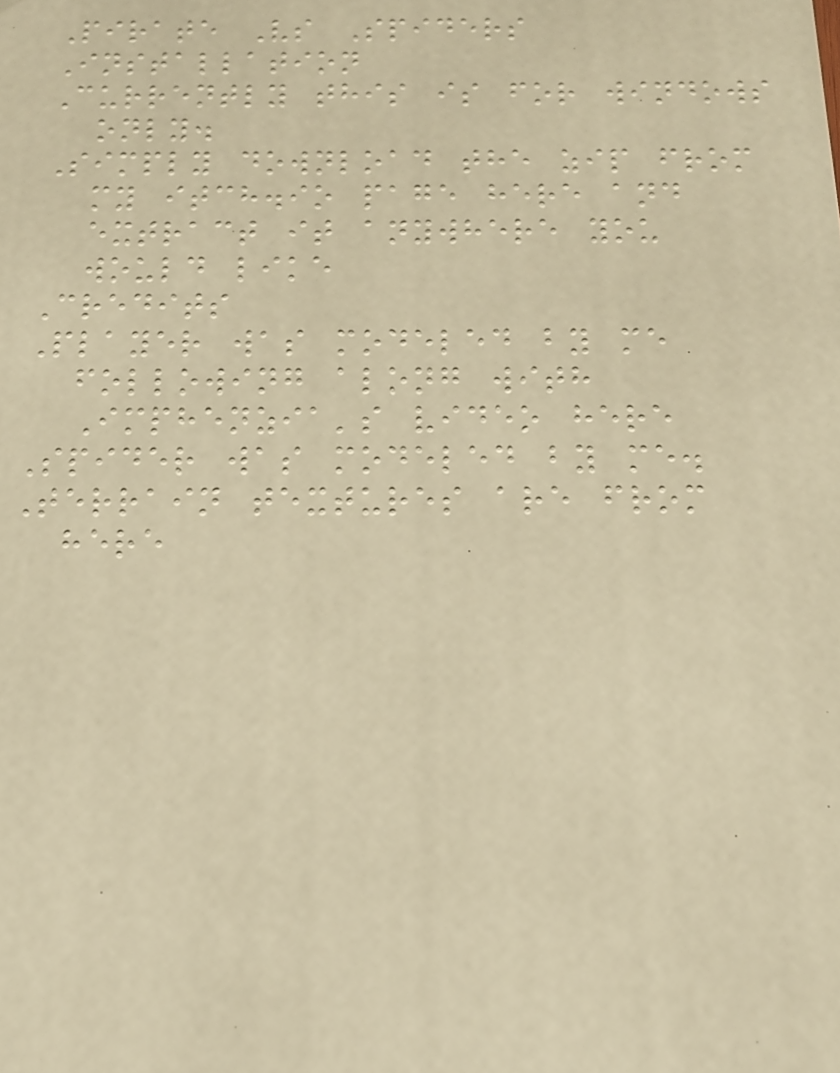Pirate Vs Spiders
Installation
Currently this is for windows
only.
Simply download the zip from
my itch.io page here and
extract it anywhere you
would like
Credits
Player was modeled by me
following along with
Imphenzia's video here
Spider was modeled by me.
Terrain textures are from
here
